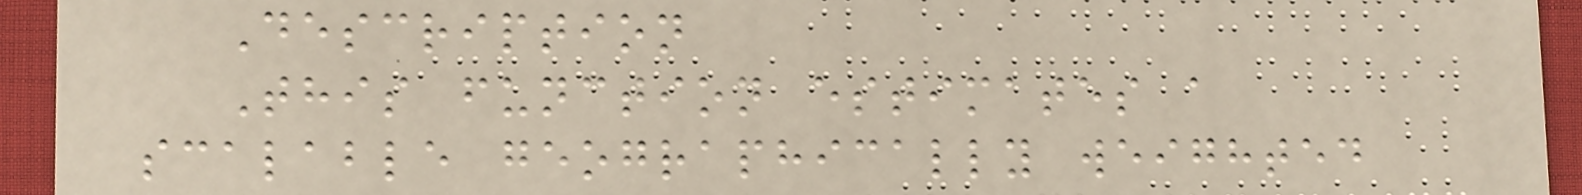Description
This function estimates a
scalable geographically weighted
